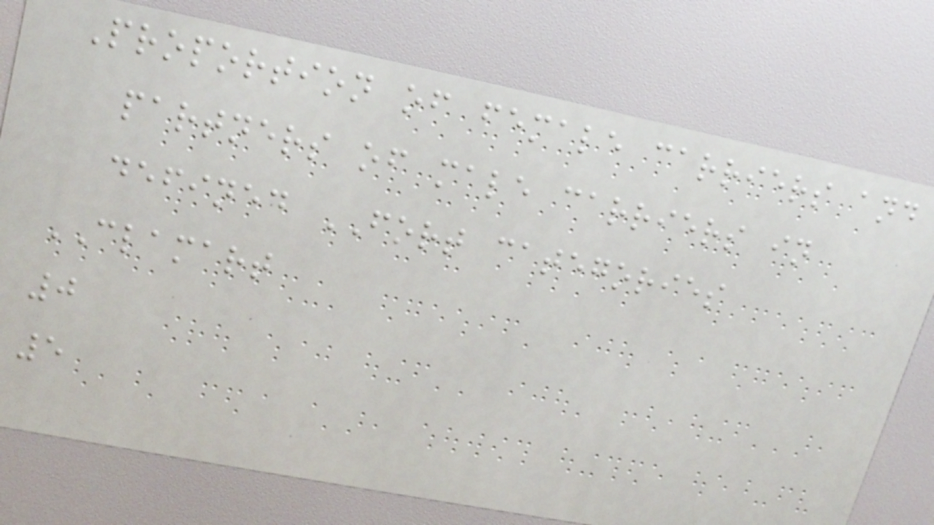Proportion of female carriers and
partners of male carriers in
defined FORT categories
CLAMART
0
5
